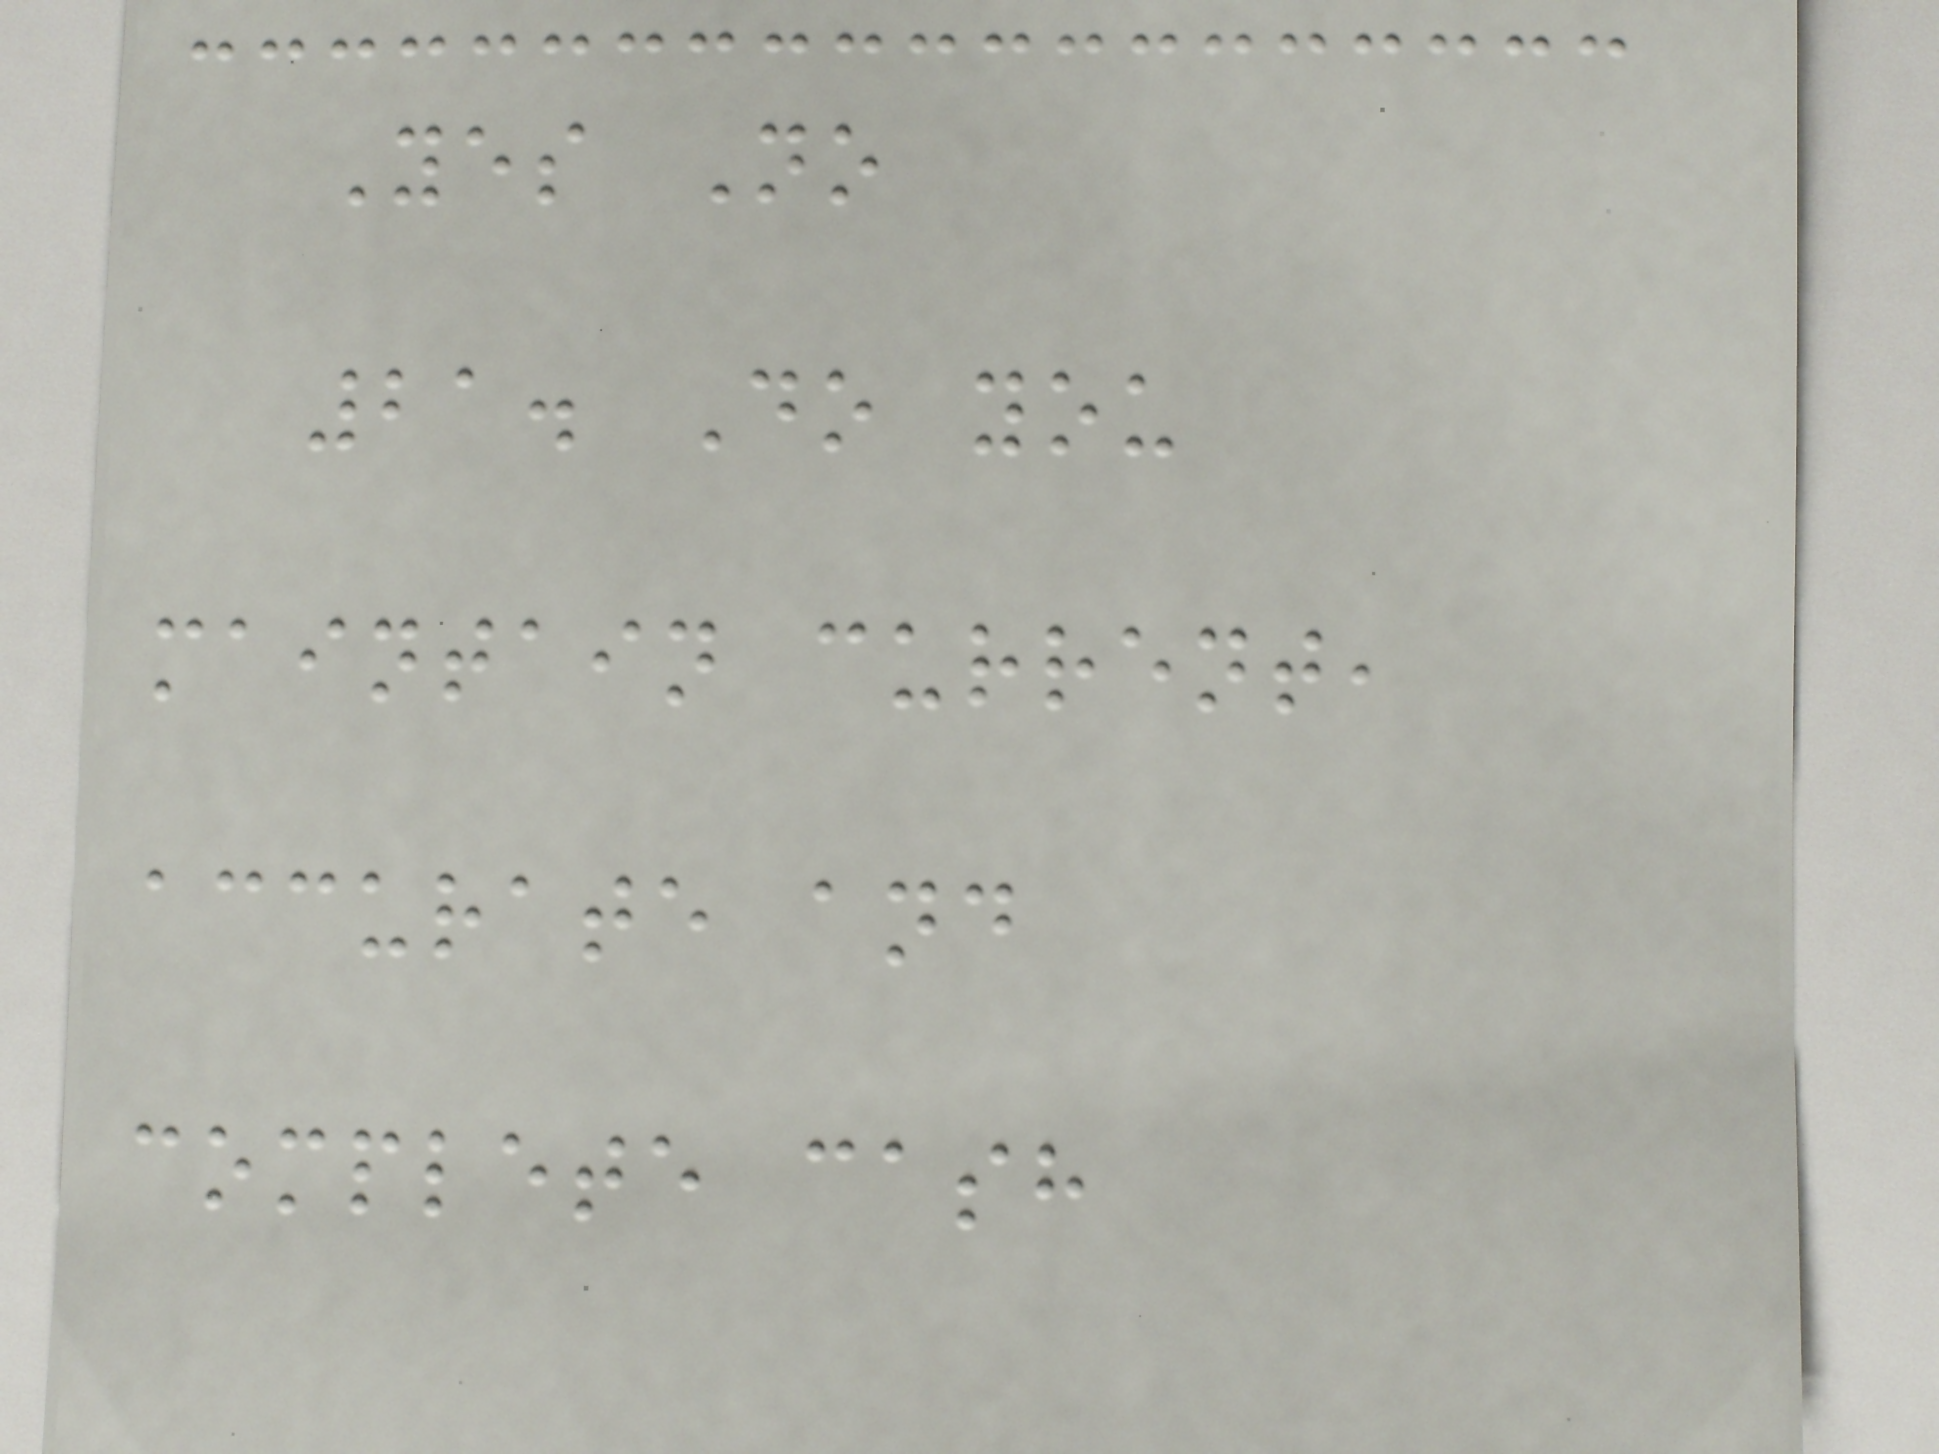Yes No
21. Do you
maintain current,
accurate and
complete cash
